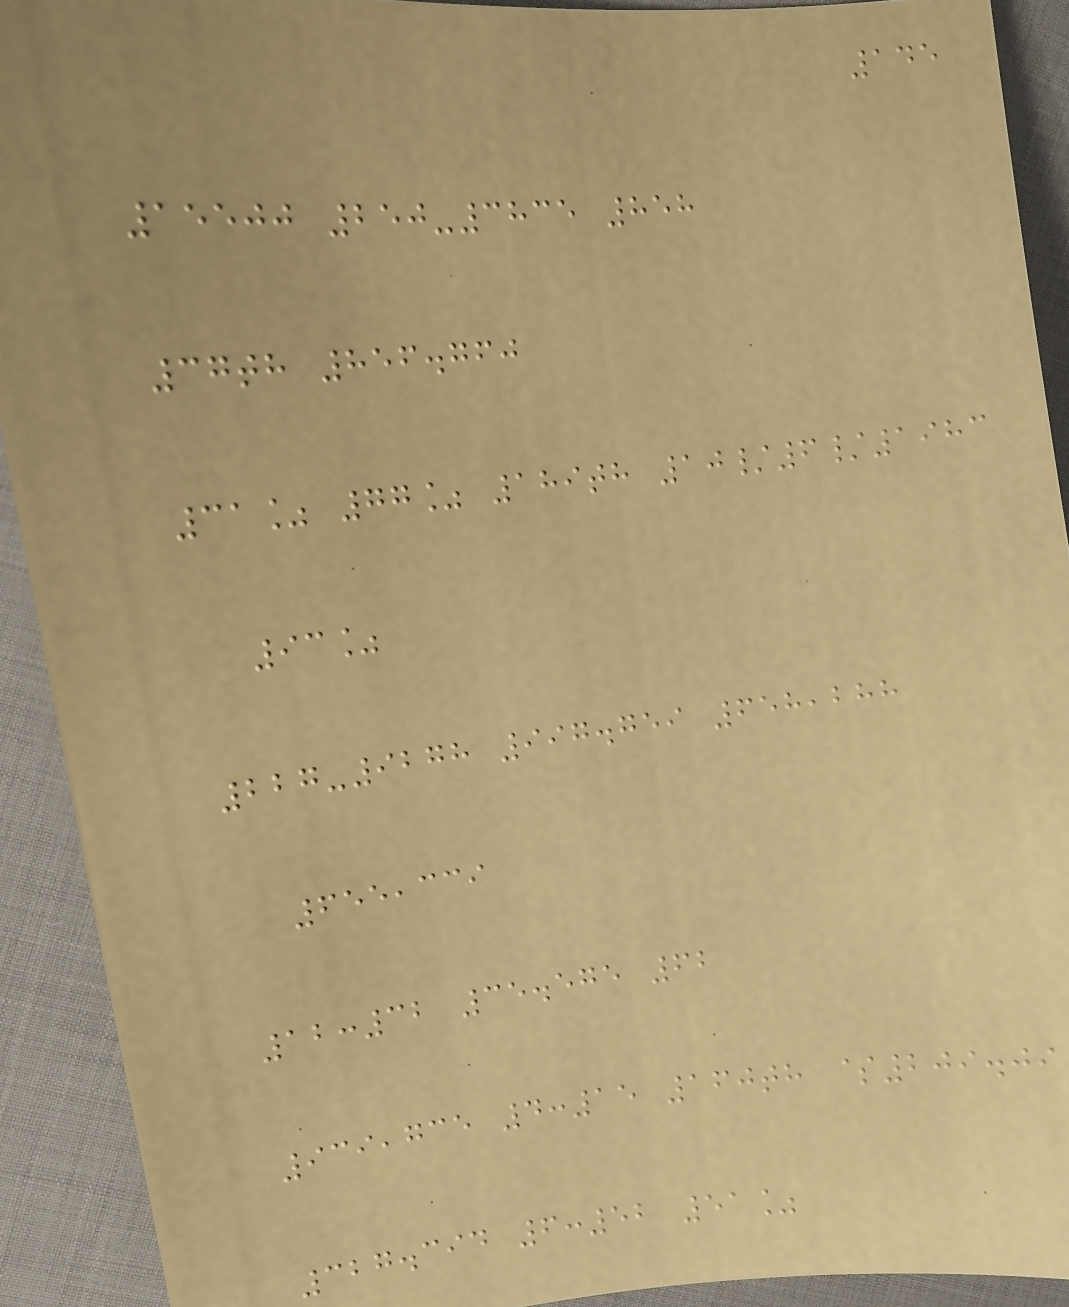145
15500 250-3835 858
37th 856.760
31% 77% 189th 10/6/1983
93%
227-9278 997.759 658,288
655,339
12:32 35.575 62
939,735 4:15 160th $209.09
327.394 6:52 51%
